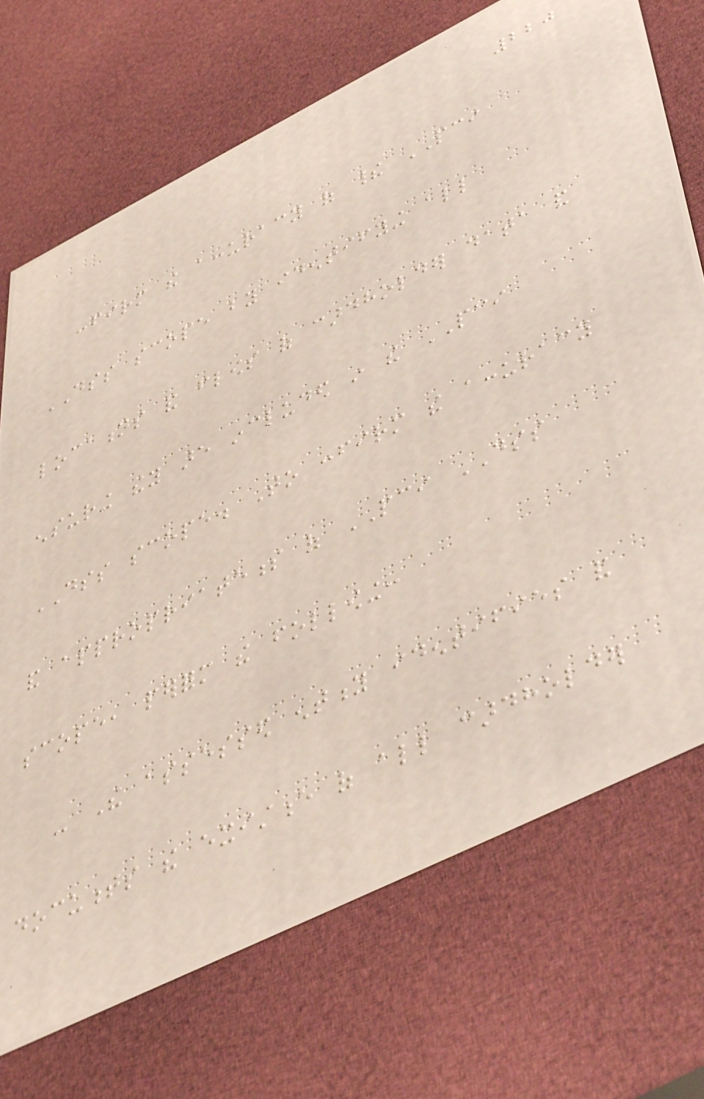220
confirm the accuracy of their PCI
DSS scope by identifying all
locations and flows of cardholder data and
ensuring they are included in the PCI
DSS scope. To confirm the accuracy
and appropriateness of PCI DSS
scope, perform the following:
- The assessed entity identifies and
documents the existence of all cardholder
